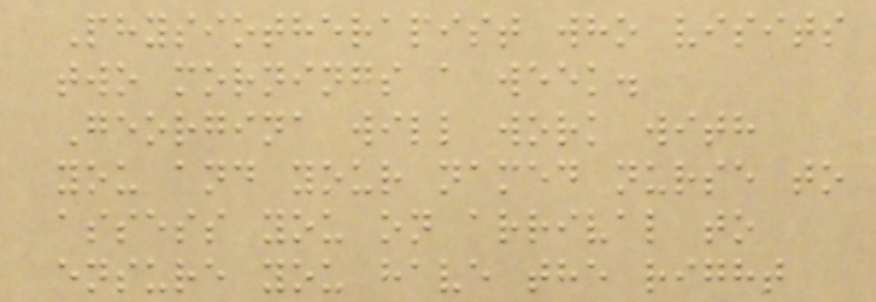Physiotherapist who visits
two mornings a week.
Georgina will work with
you and your named nurse to
assess you on arrival to
ensure you have the right
